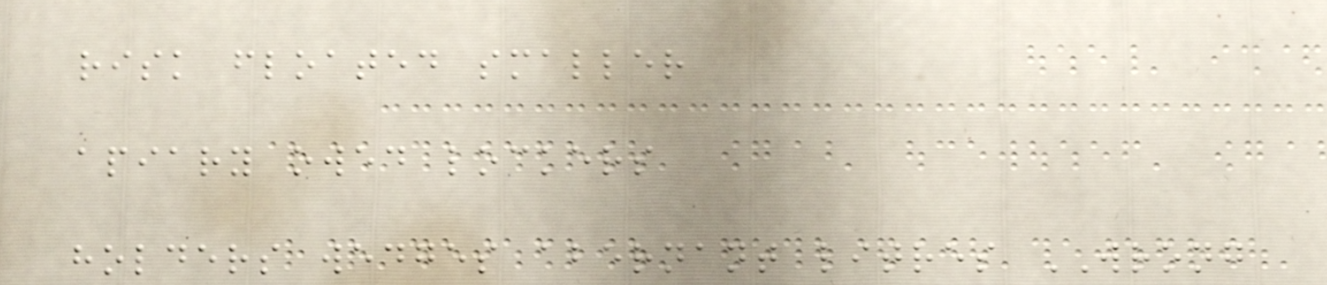risk floated smaller
apiary owed lockers
holders wedges abernant litres WRONG
